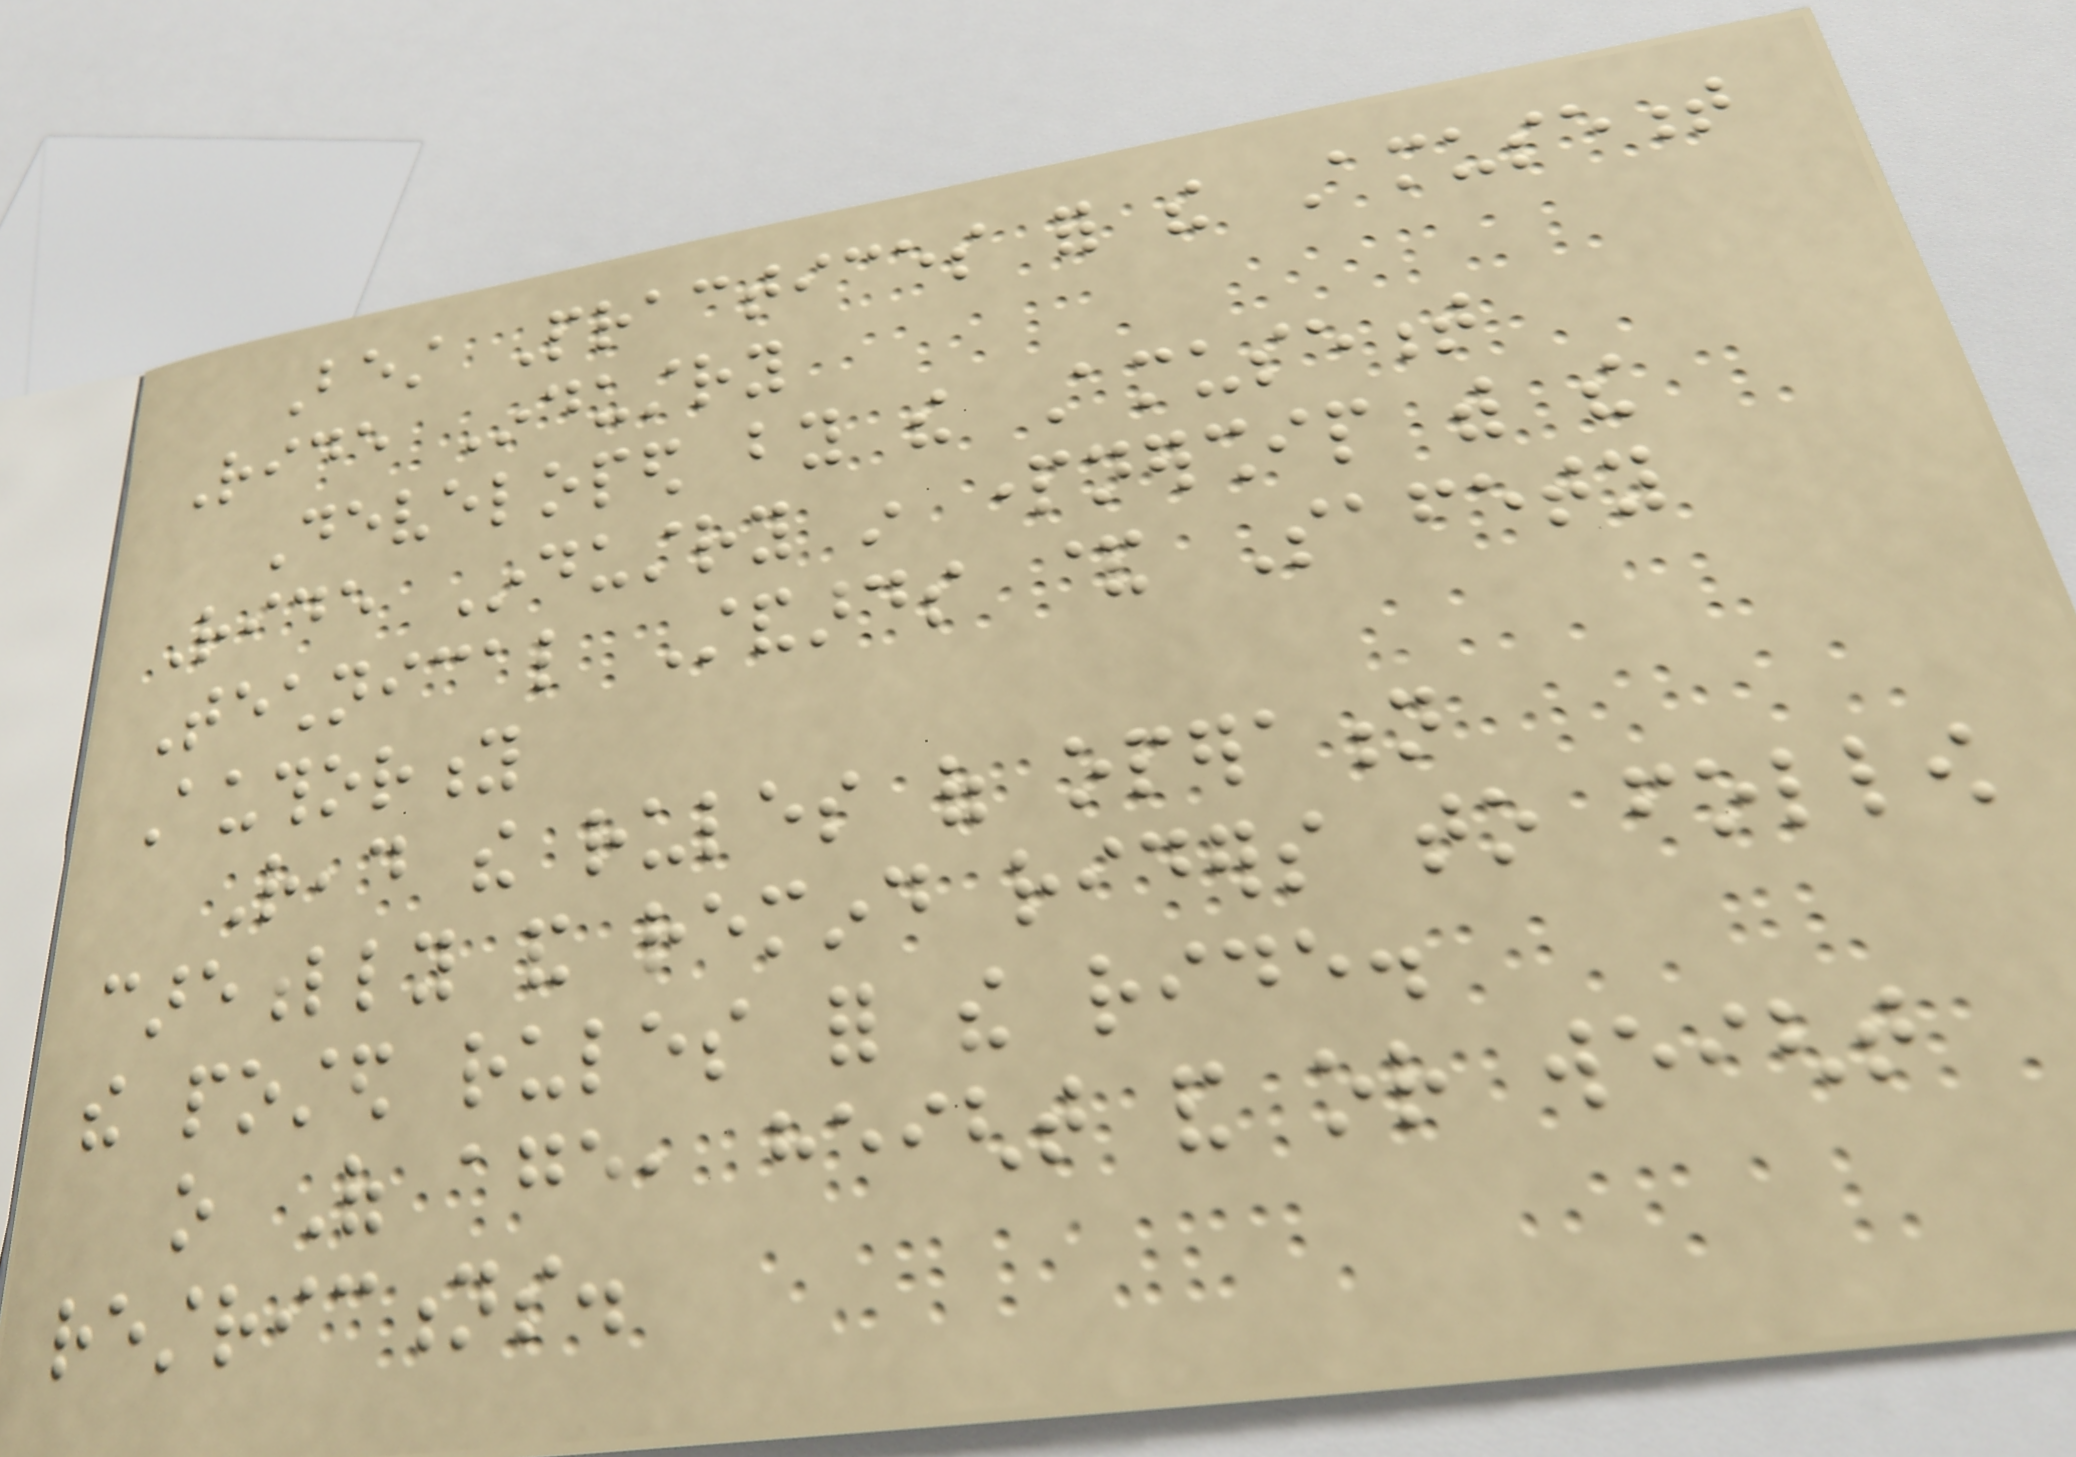Best Practices for the Amusement
Ride Industry
Developed by the Amusement
Ride Industry in partnership with the
Technical Standards & Safety
Authority
Read the rules of operation
carefully and remind riders to follow
the posted rules for the ride.
o Of age, height and or weight
restrictions.
